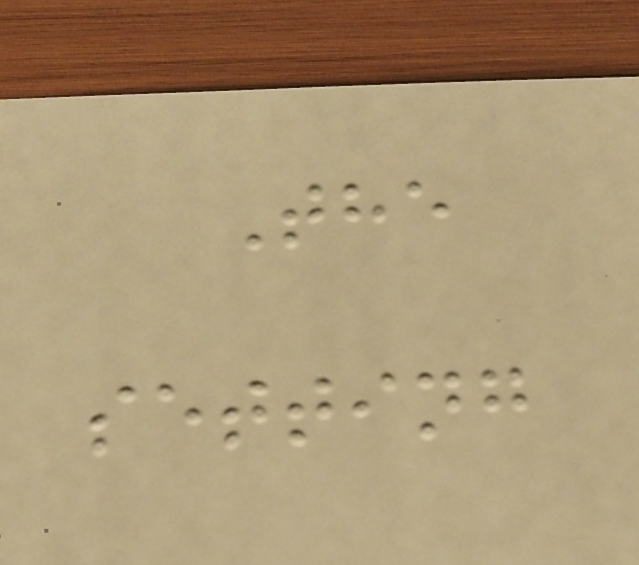The
setting
